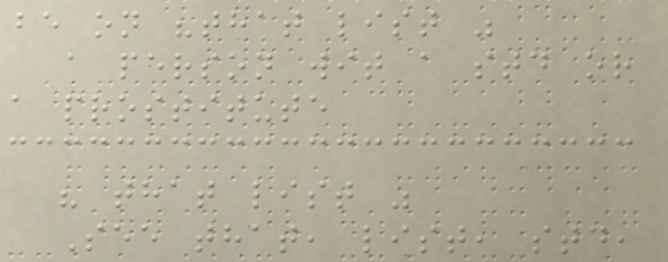be on "that list "
a person wit a std or
a prostitute
" that list "
See that, list, std,
